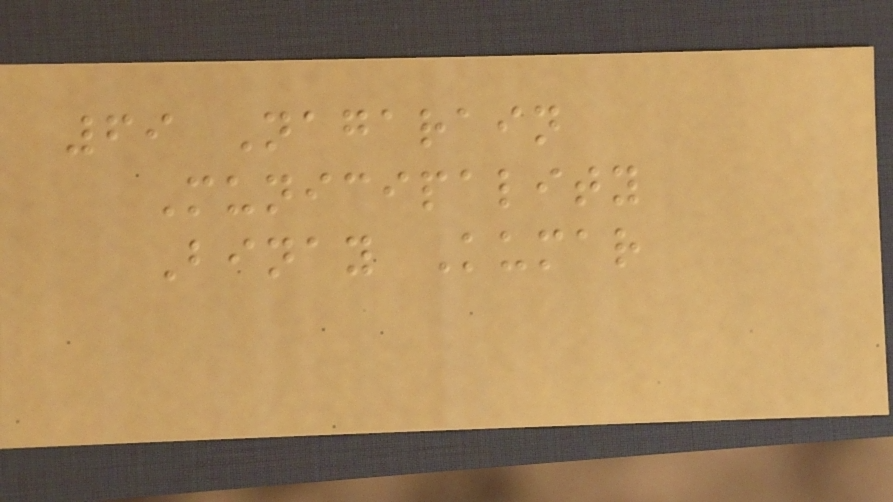69 Nagarain
Municipality
Binay Kumar
